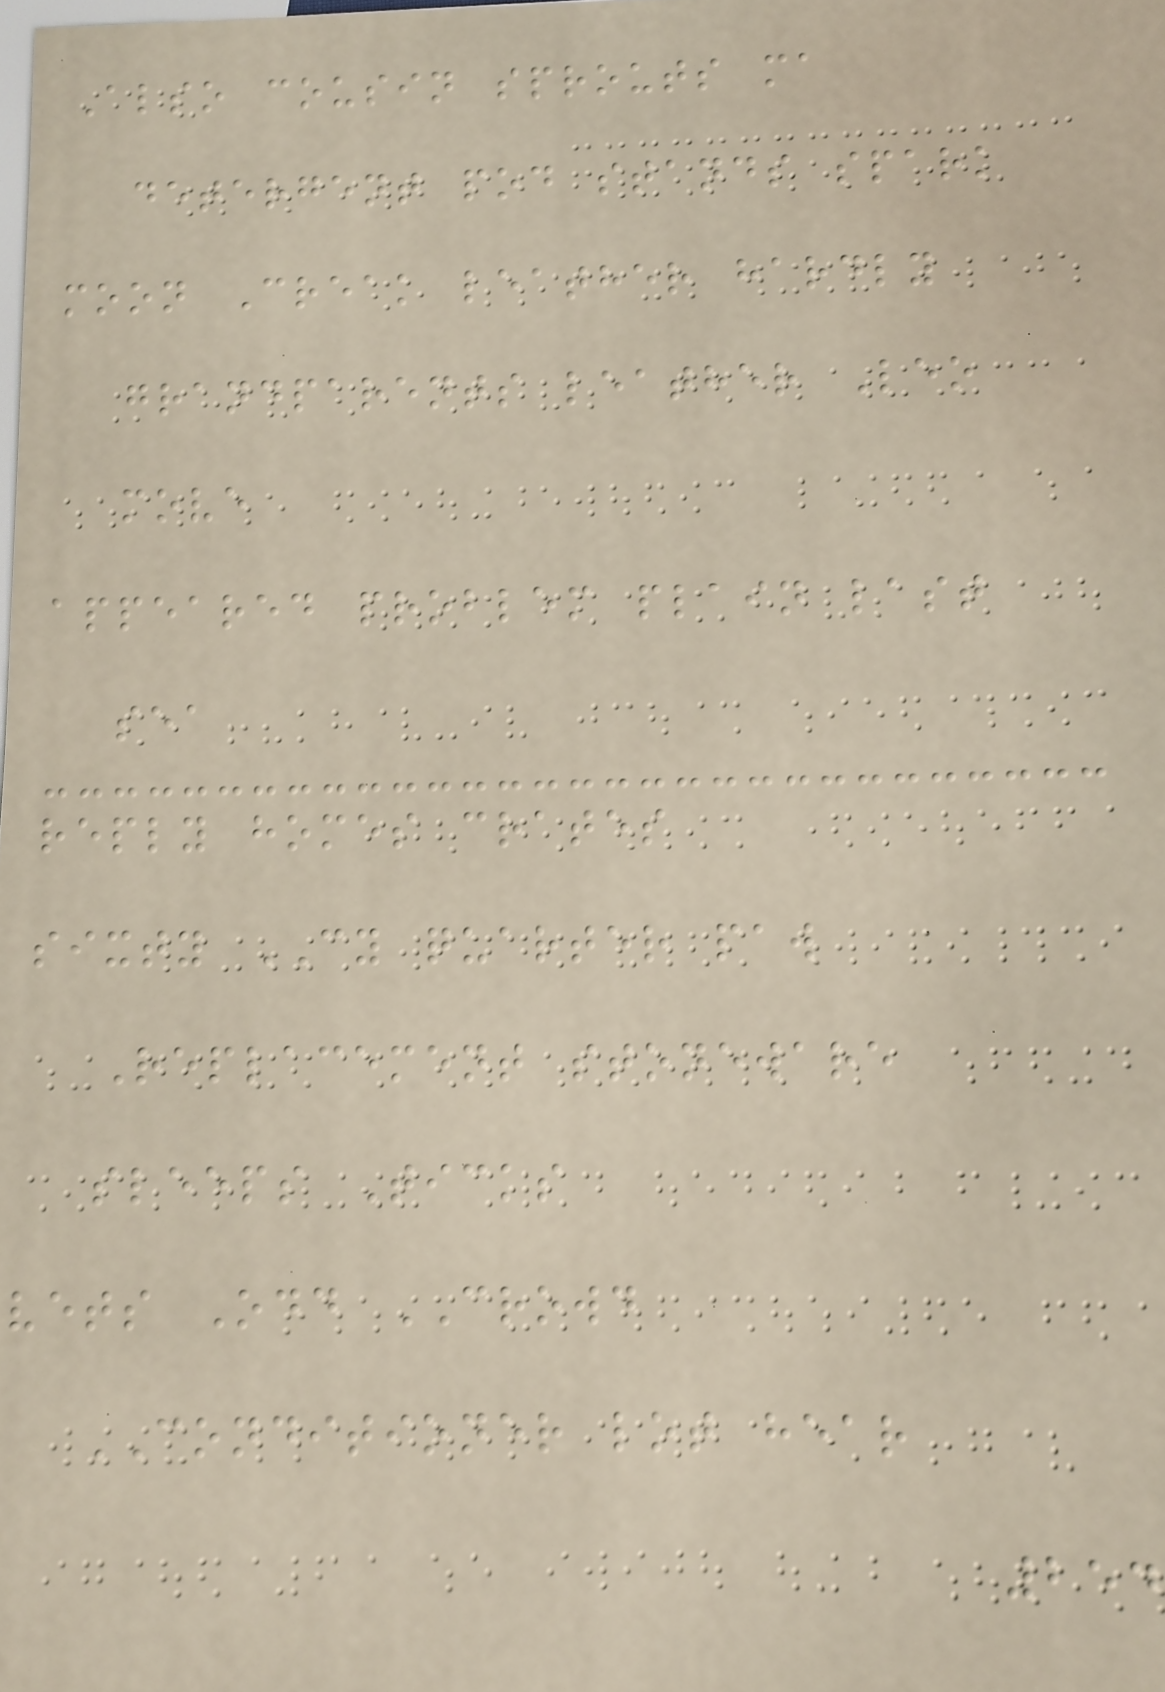Also cousin sprouts ma
detergent pod stands spark
moon Creak leather hardly
grandparents leather Leo
move
appeared problem plain last
sea
reply homes crates
sixty CY quarter paw
Replacement stoneware
sleeps Ticks
vets Odd CROWD
CONDITIONER lot hear
254
